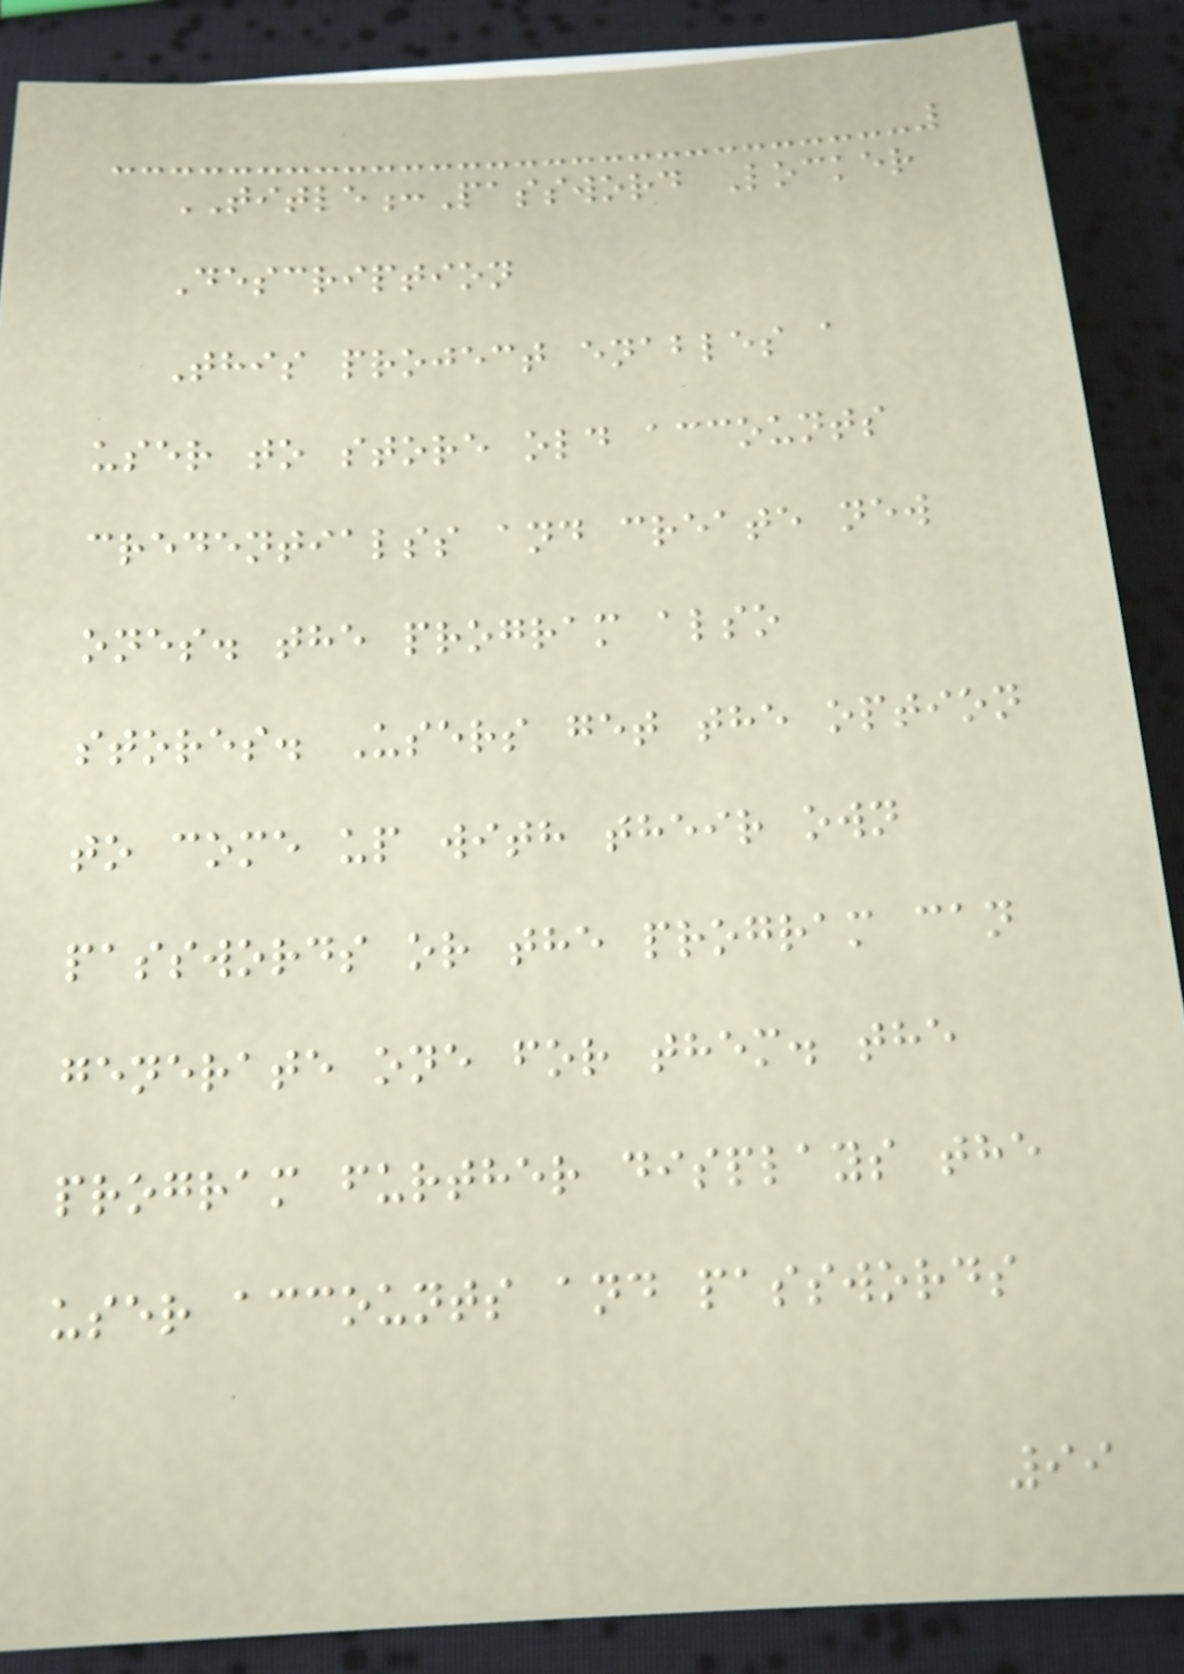TITLE:Password Locker
Description
This project enables a
user to store old accounts
credentialss and create new
ones. the program also
stores. Users get the option
to come up with their own
passwords or the program can
generate one for them. the
program further displays the
user accounts and passwords
99
